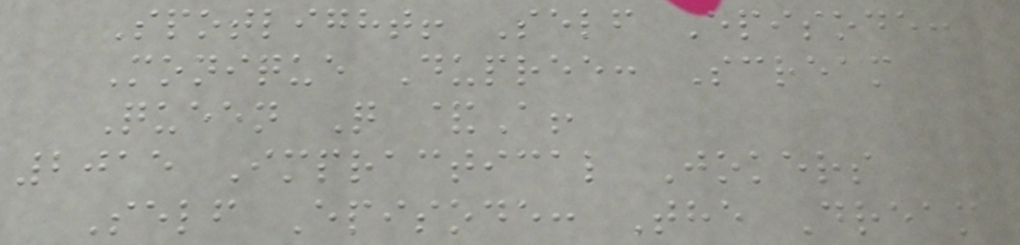Spotlight! Self Episode:
Monique Dupree: Scream
Queen Q &A!
2015 Impractical Jokers
Self Episode: The Dream
